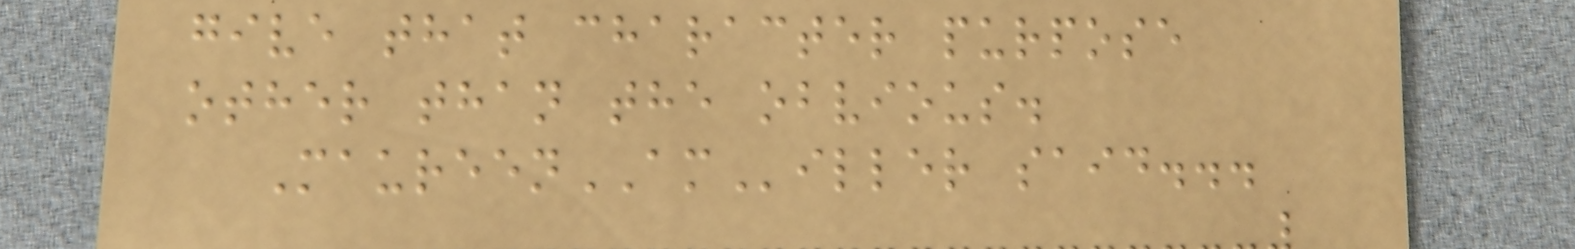give that character purpose
other than the obvious.
MaureenAMiller said...
